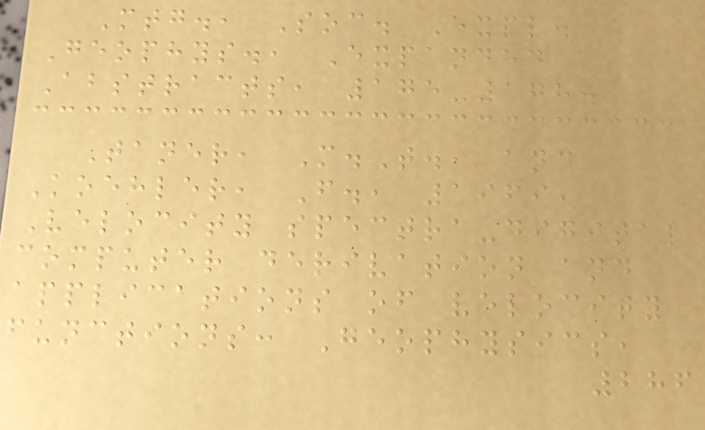Mtg., Soc. Expl.
Geophys., Expanded
Abstracts, 175-178.
Taner, M.T., and
Koehler, F., 1969,
Velocity spectra-digital
computer derivation and
applications of velocity
functions: Geophysics,
286
